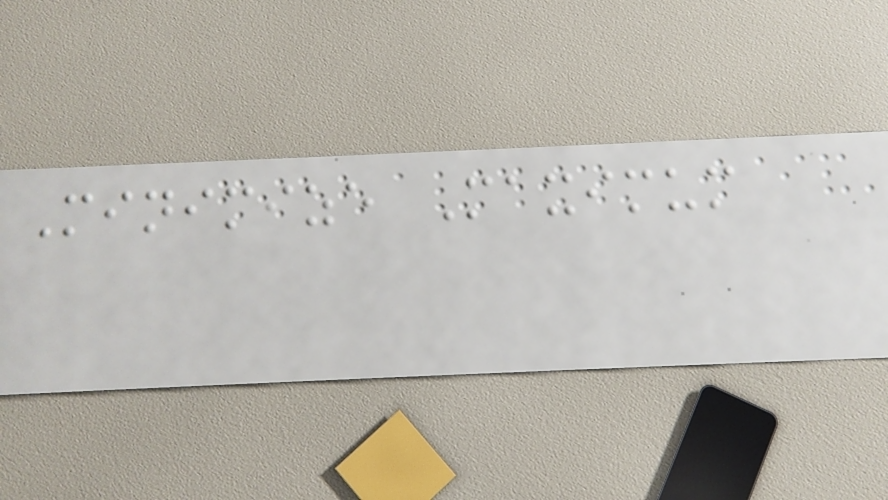Minimize Maximum
